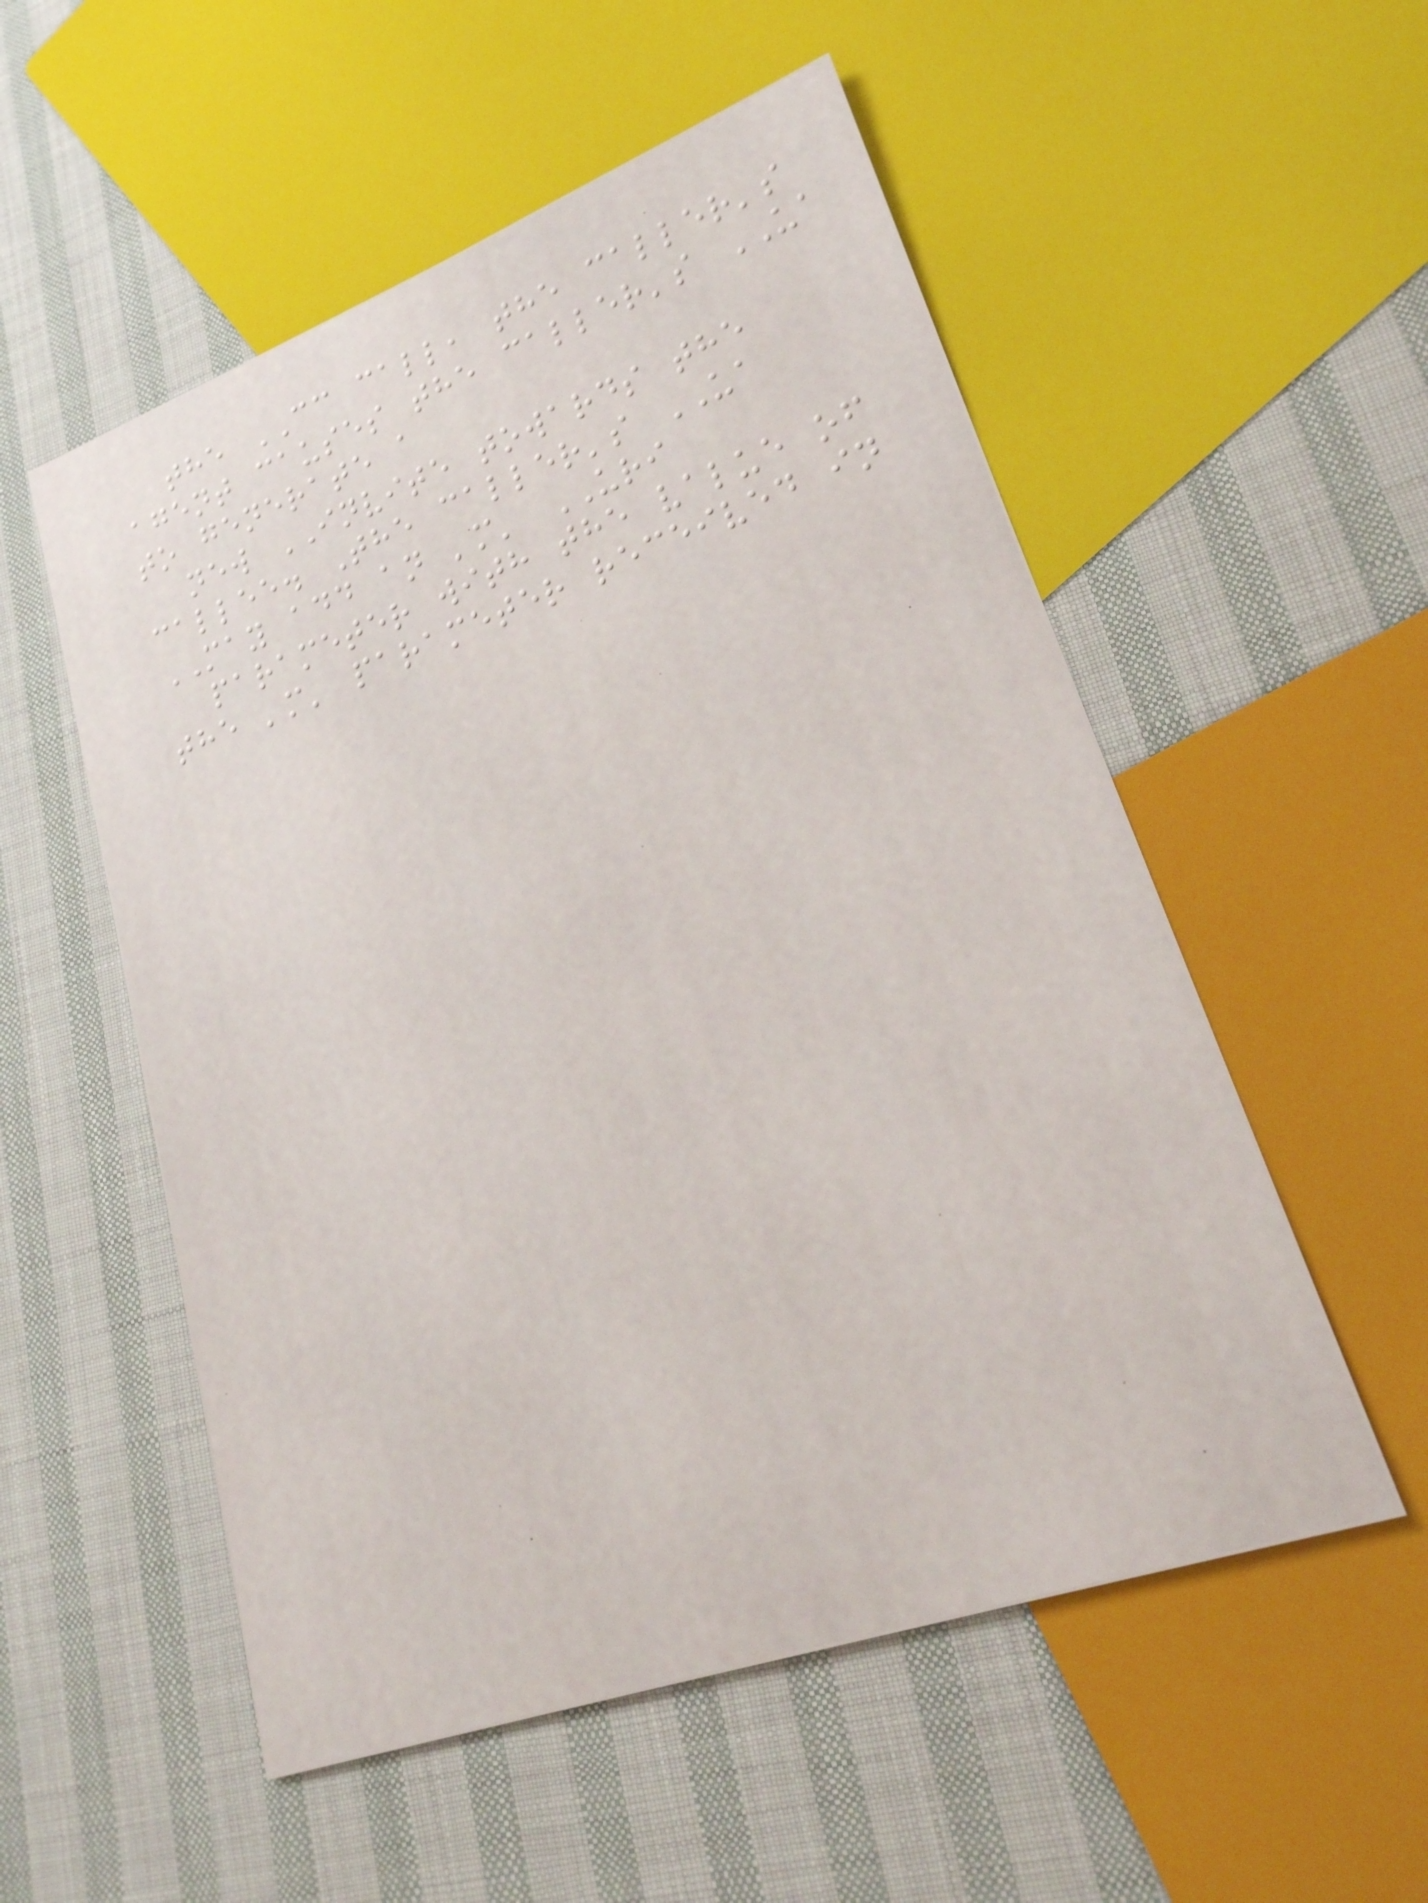the CC call, the caller's
agent causes the caller's UA
to generate a
new INVITE towards the
callee. The caller's UA
MAY add an 'm' URI
parameter with the value of
the 'm' parameter received in
